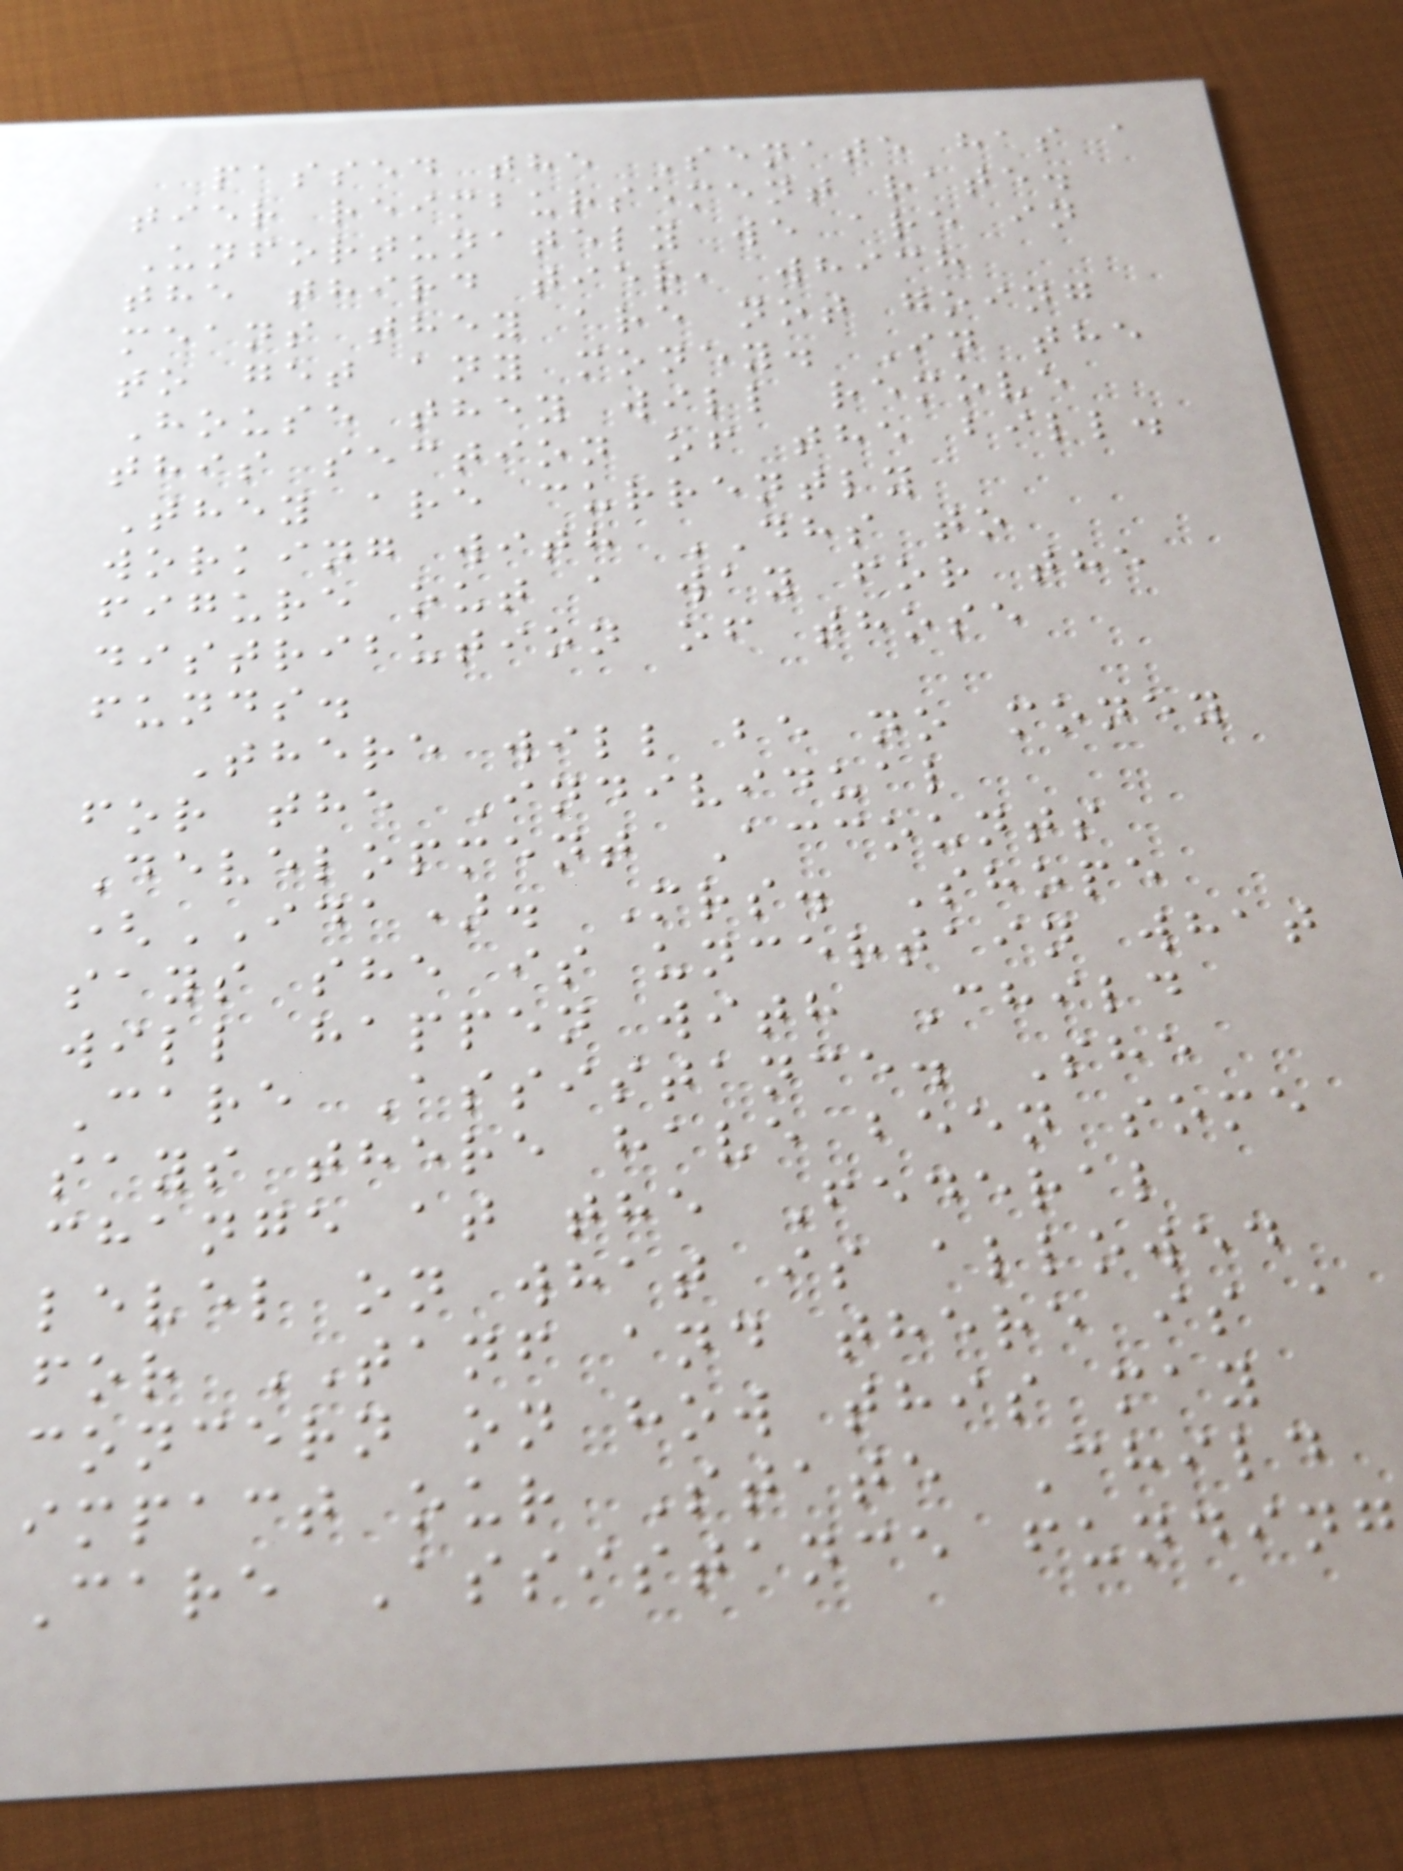passed the Senate has a
tier reimbursement rate.
Unfortunately we are in
the third tier, which
means they are not going
to get any money. In the
House they will remove
this section of the bill.
They are currently
working with DHS to
figure out a way for the
distribution of those
funds.
There will be no money
for the Individual
Development Accounts
(IDA). Mrs. Shope
says she is uncertain what
will happen with Child
Care Assistance. She
says there have been some
change at the Federal
level on what is allowed
for TANF and there is a
concern on how this may
impact our State Child
Care Assistance funding
